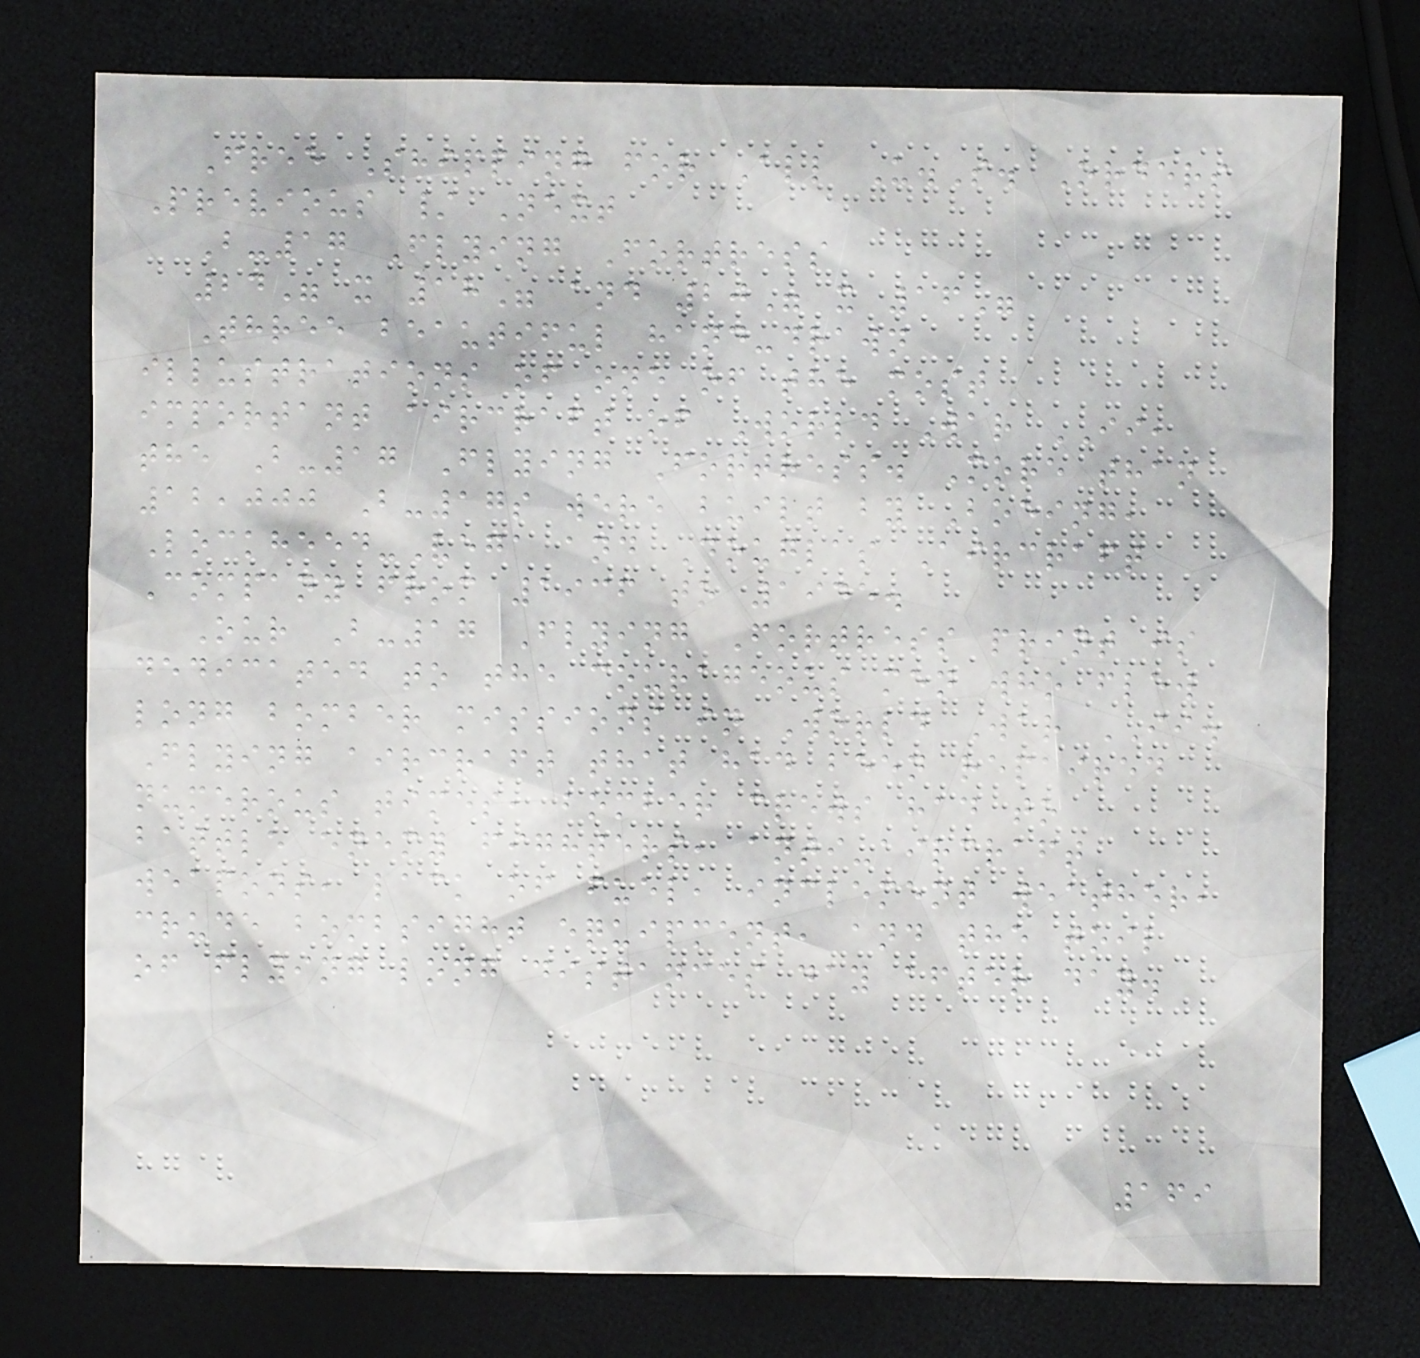Free Shipping for All U.S. Orders
Previous / Next
B-17 Flying Fortress
24" x 18" and 20" x 16"
Three beautiful hand-drawn
illustrations of one of the most
important aircraft of World War II,
the B-17 Flying Fortress. More than
12,000 B-17s were built by Boeing,
Lockheed-Vega and Douglas Aircraft
Company from 1936 to 1945.
Our B-17 Flying Fortress print is
dedicated to the courageous men who flew
long bomber missions in World War II.
Flying aircraft that had been repaired
numerous times, bomber crews had to
battle enemy fighters, anti-aircraft
weapons, lack of fuel, inclement weather,
crude bombsight equipment, and the toil
of flying long distances day after day.
169
